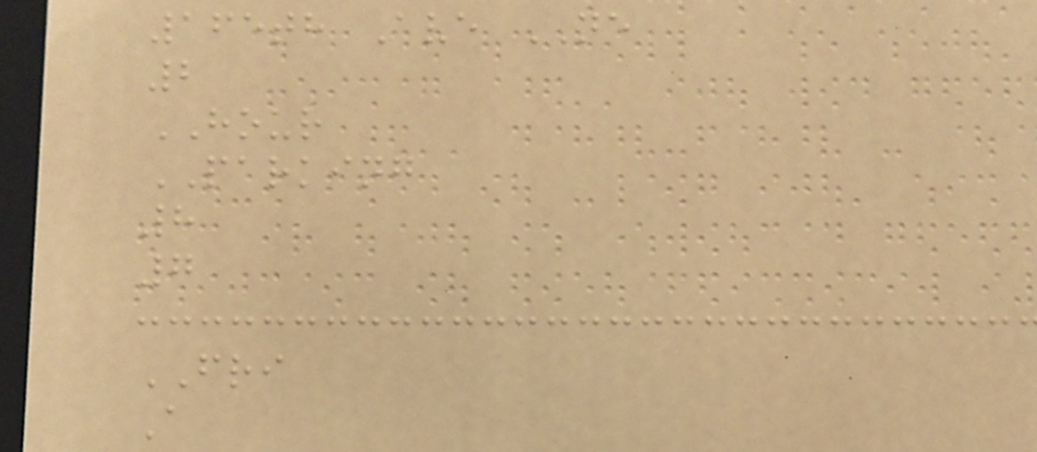165th Ave NE
2
HOUR
PARKING
8
7
FRI
A
